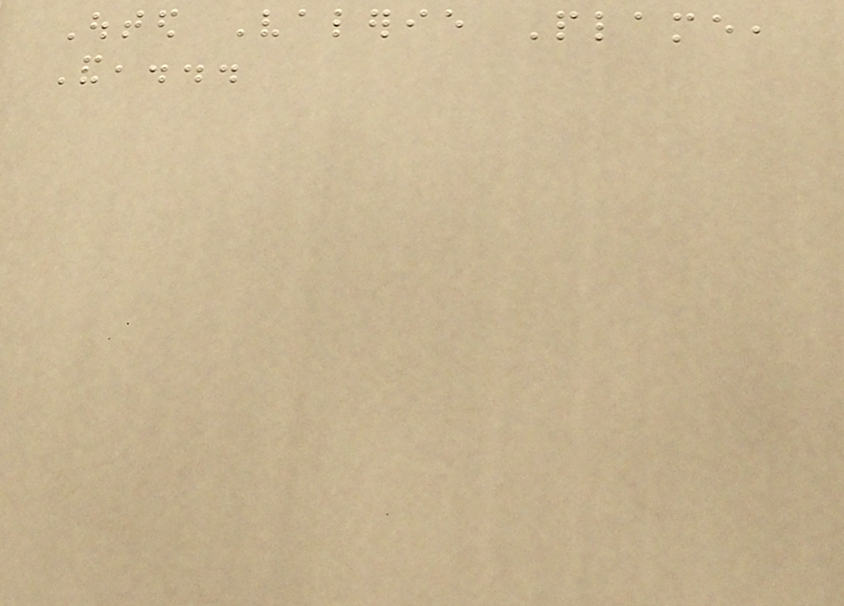Outed Valerie Plame,
And,...
